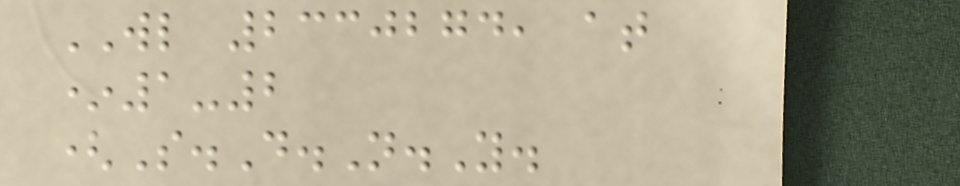WL 2330274, at
*1-2
(S.D.N.Y.
